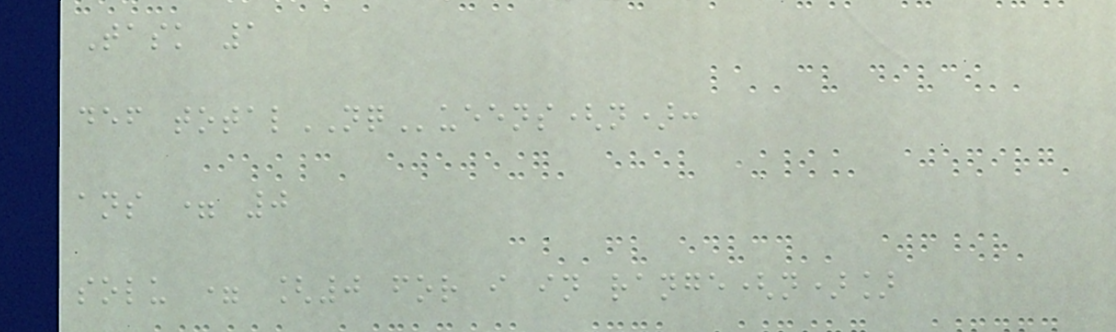Task 1
def totalNQueens(n):
ans = 0
solu = [0 for i in range(n)]
